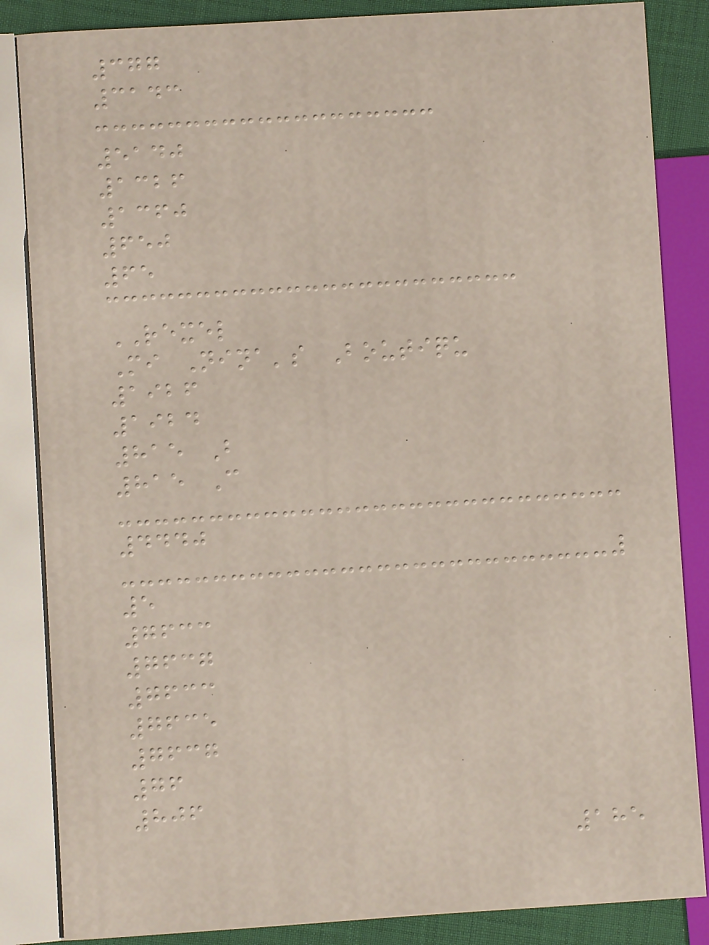377
3143
5140
1326
1360
650
65
REXEL
Mi Nina's Boutiqu
1926
1924
815 B
815 C
4440
5
7633
7637
7633
7635
7637
76
806
185
